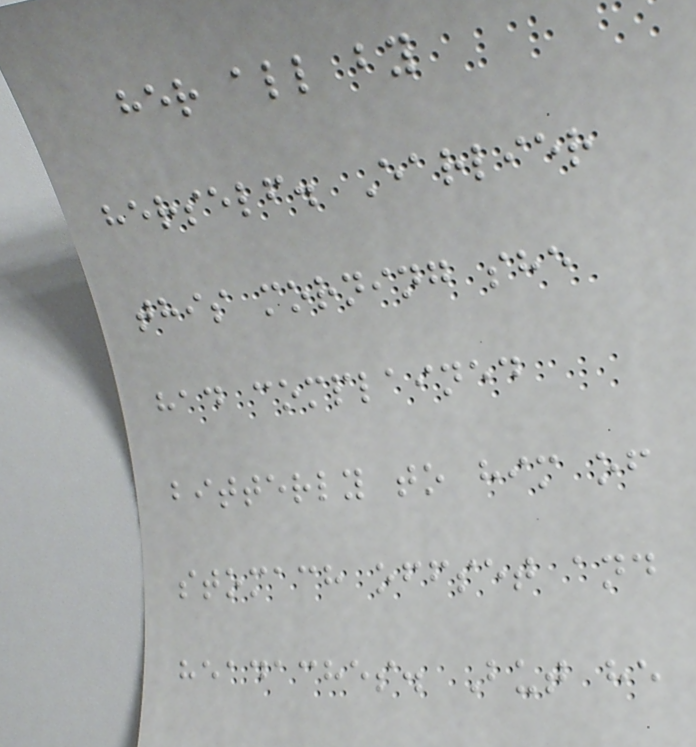her all by
herself. Earlier
this morning she
had complained
bitterly to him of
stomach offset and
headaches. But he
